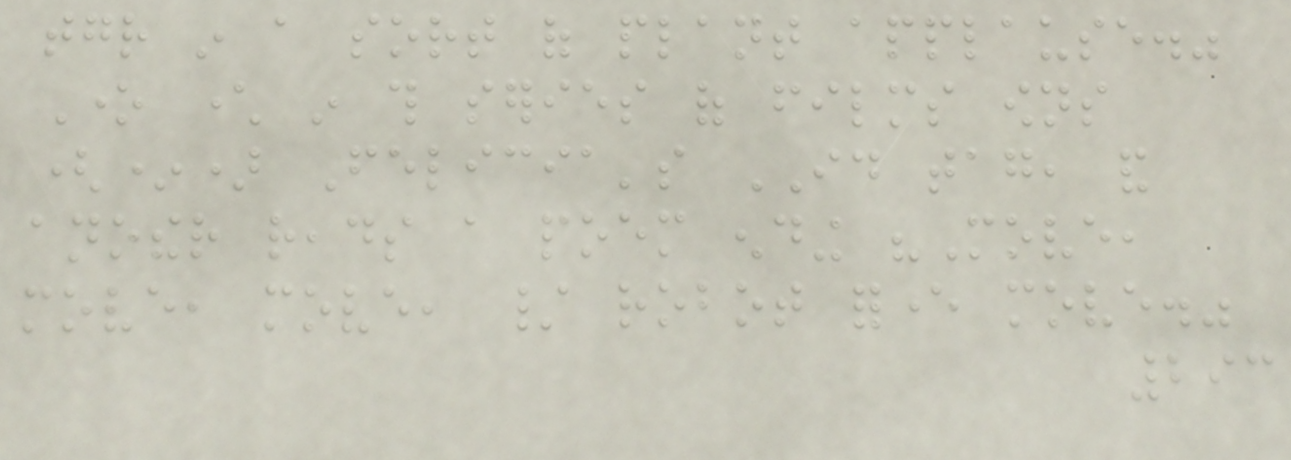together in a sort of plant applause."
One character in this series of films owns
(*) Felicia's ID tag, and
another reads a poem ending "Move,
move, move, / robot forever move."
293
